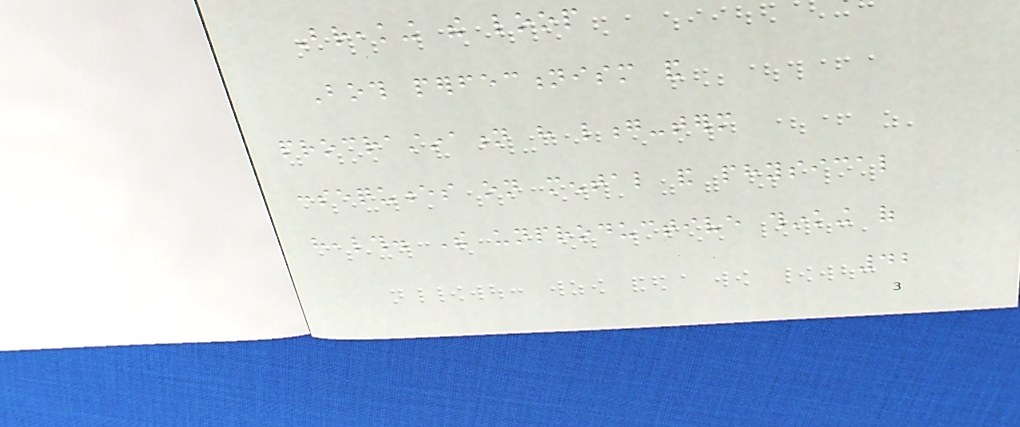Breaking the loop
Both perfectionism and
procrastination have long-term
consequences on mental and physical
health. The unproductive thinking of
42
